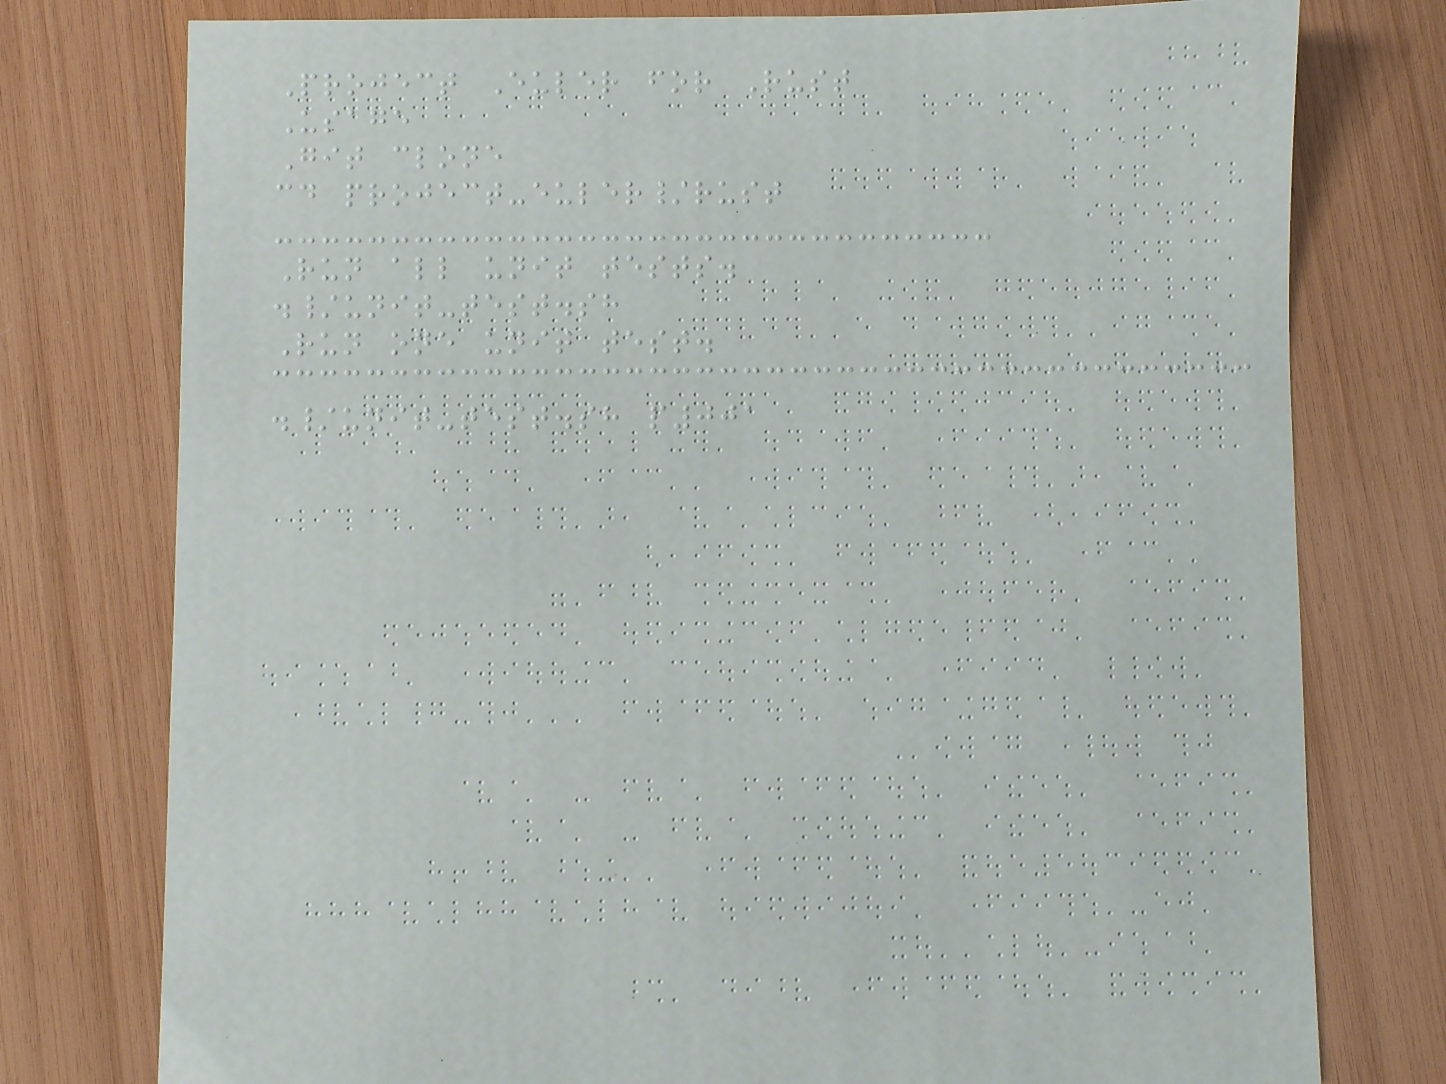Project Euler for Rust
Usage
Git clone
cd project-euler/rust
Run all unit tests.
./unit-test.sh
Run one unit test.
./unit-test.sh p001
